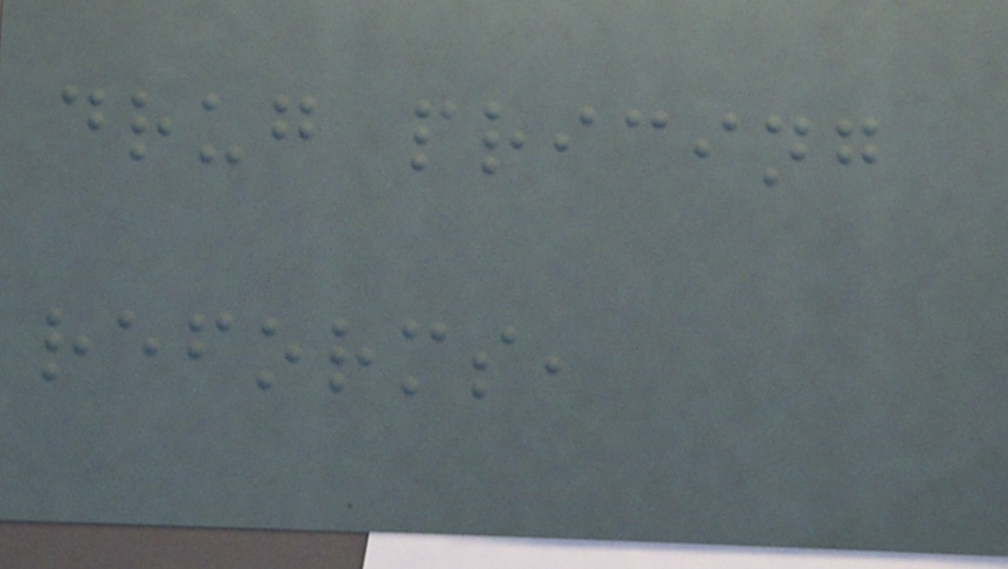drug pricing
reforms,
